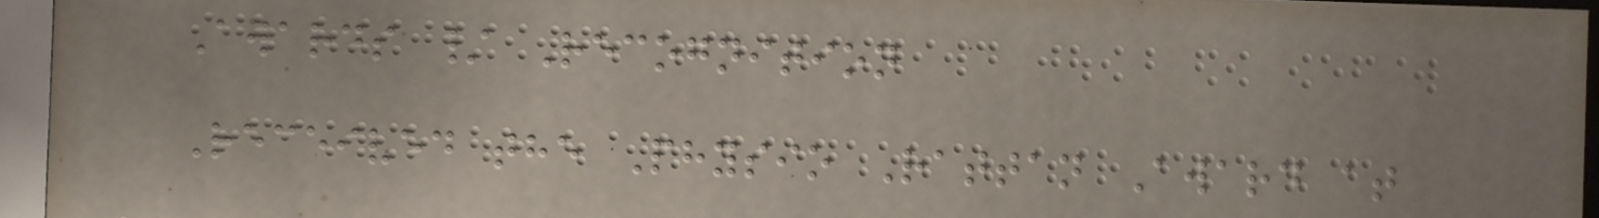Awards / Recognition
Received the Physio Rattan Award at
